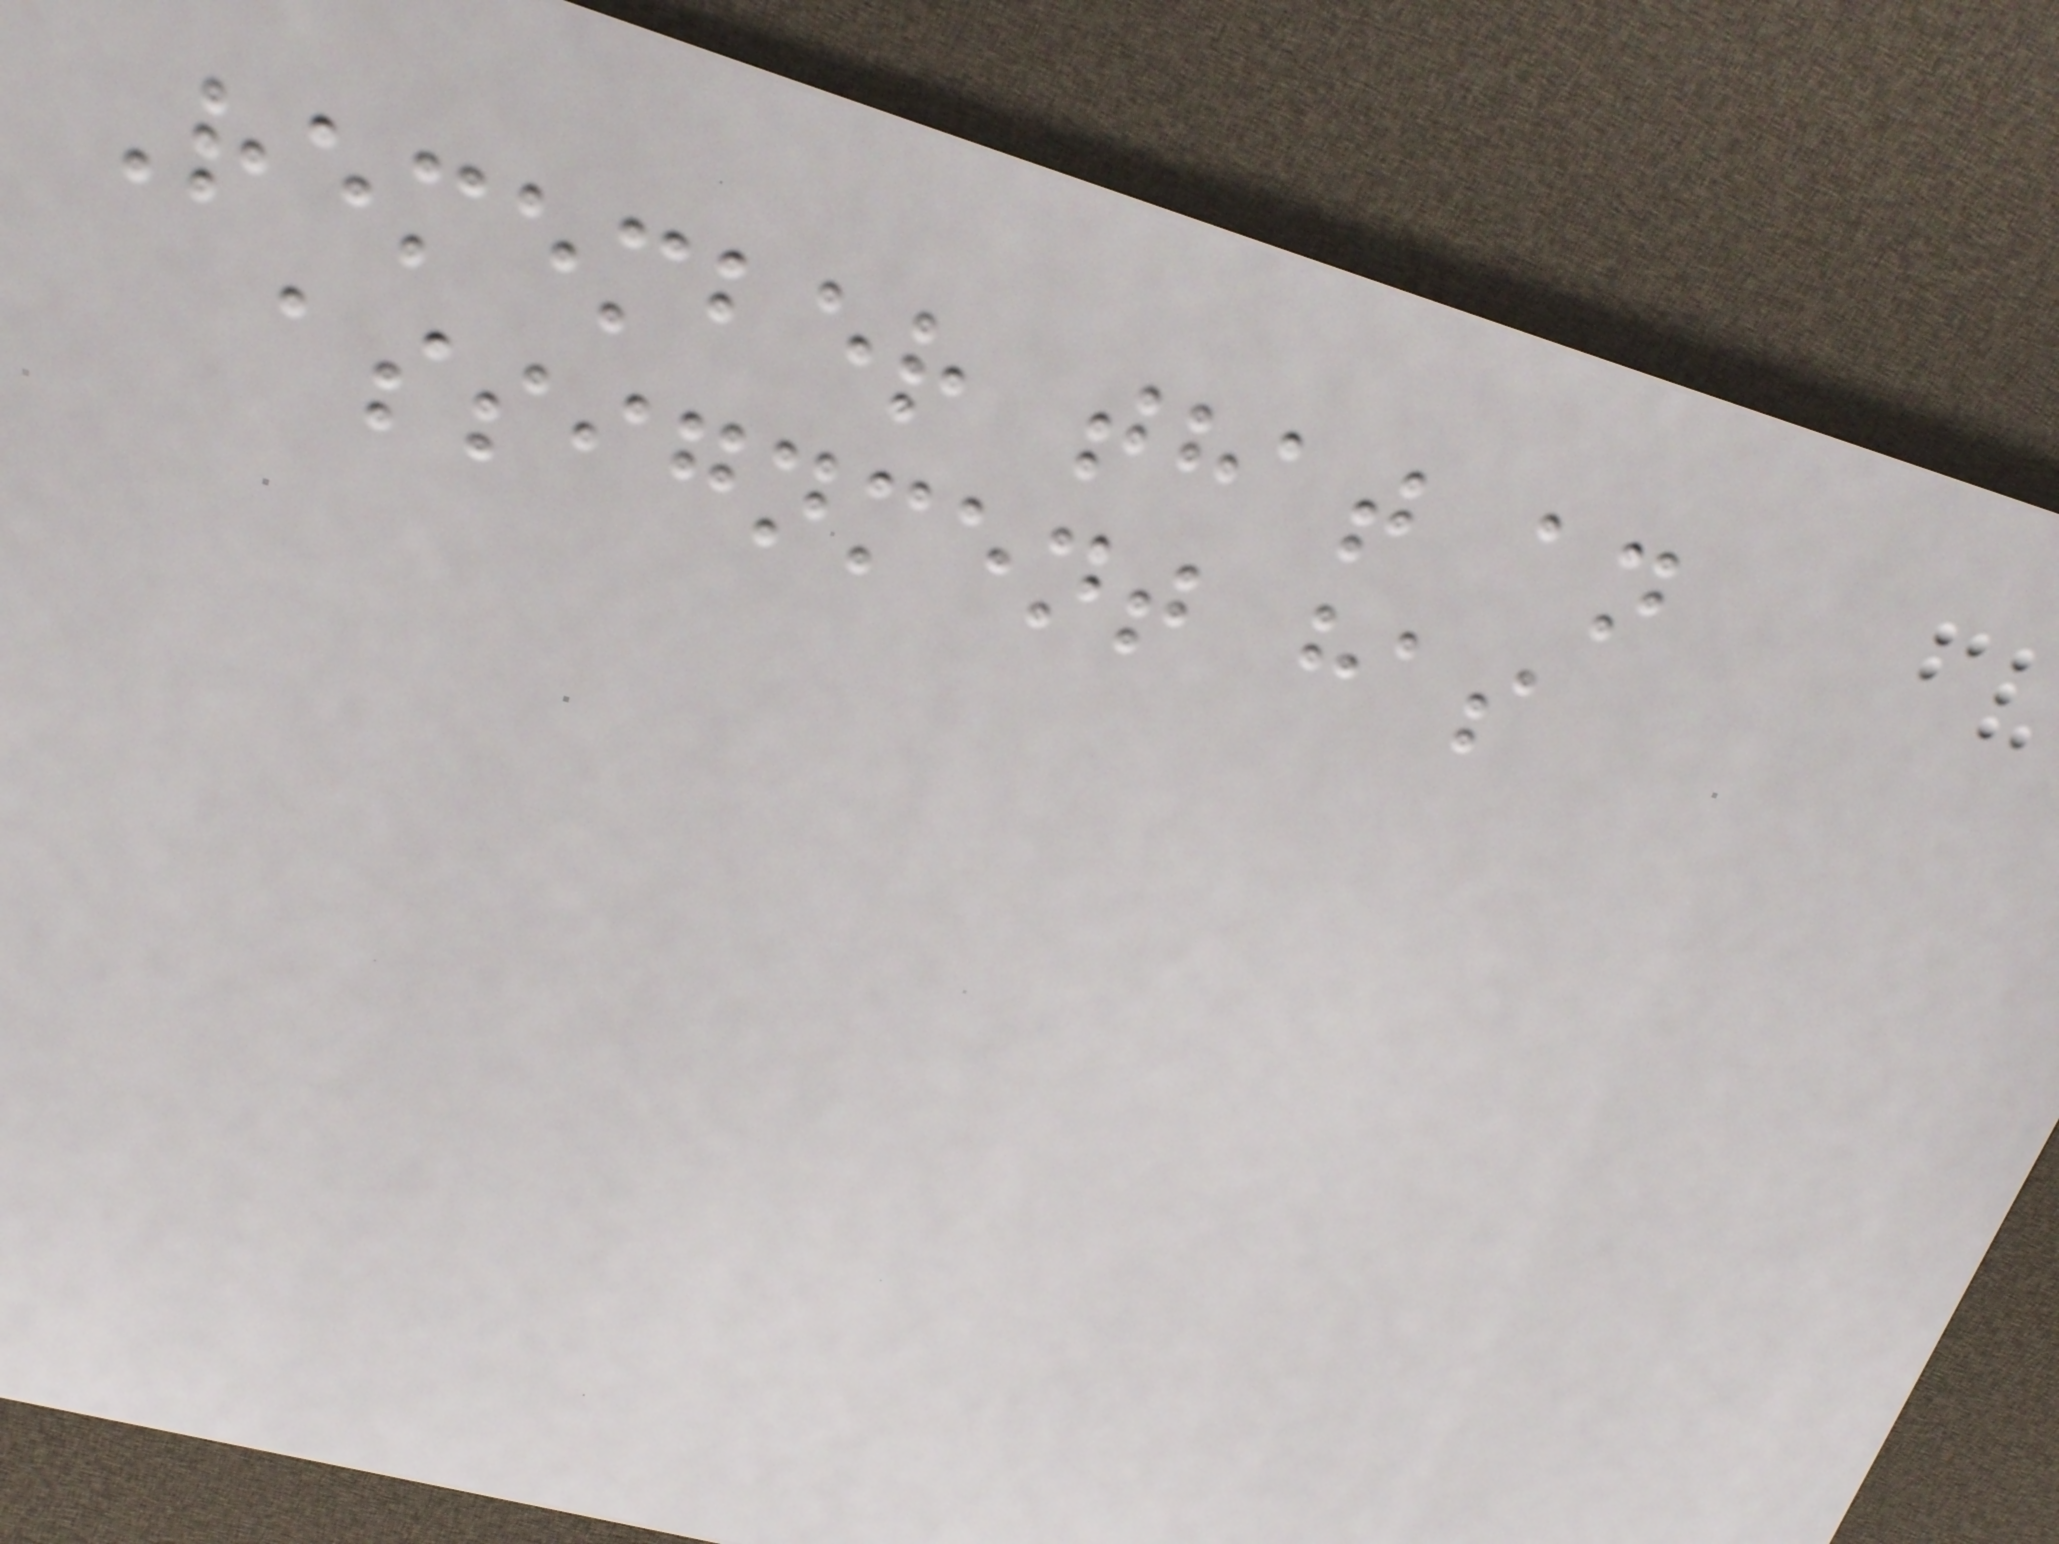Remember that an
assignment has
